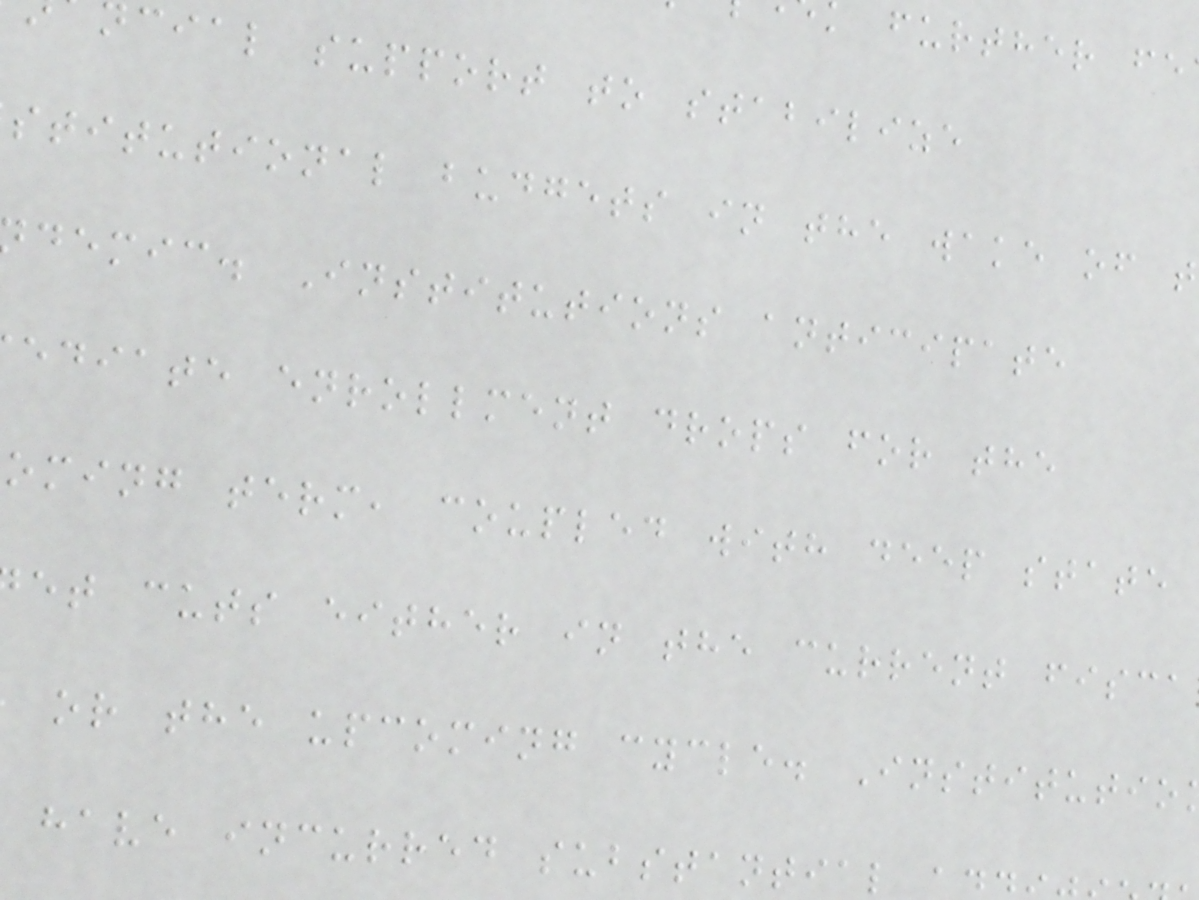further fe
cial support to stabilize
stitutional budgets in the wake of t
demic. Institutions anticipate
ediate enrollment drops for the
oming term, coupled with deep state
et cuts either in the current fisca
or the upcoming cycle. Institutio
have incurred substantial
